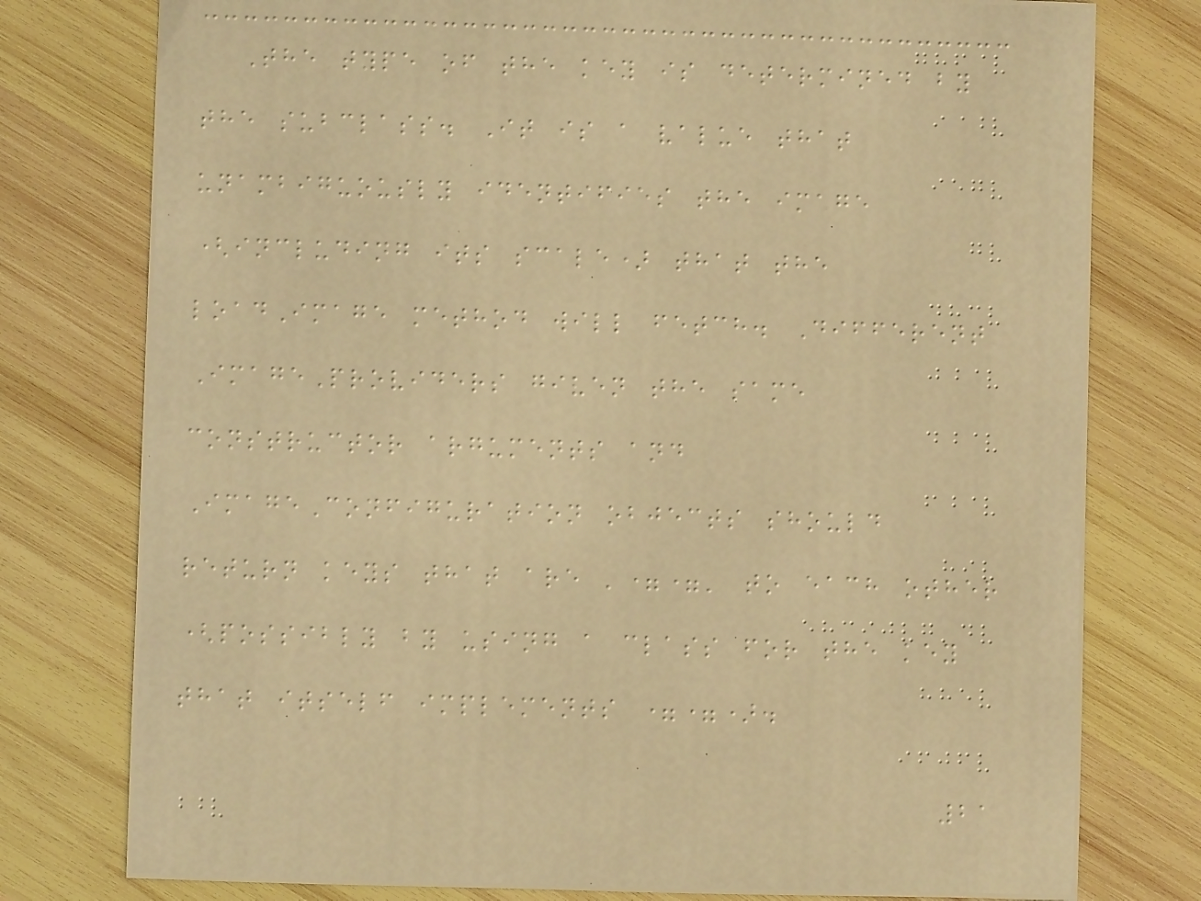The type of the key is determined by
the subclass. It is a value that
unambiguously identifies the image
(including its scale) that the
loadImage method will fetch. Different
ImageProviders given the same
constructor arguments and
ImageConfiguration objects should
return keys that are '==' to each other
(possibly by using a class for the key
that itself implements ==).
21
